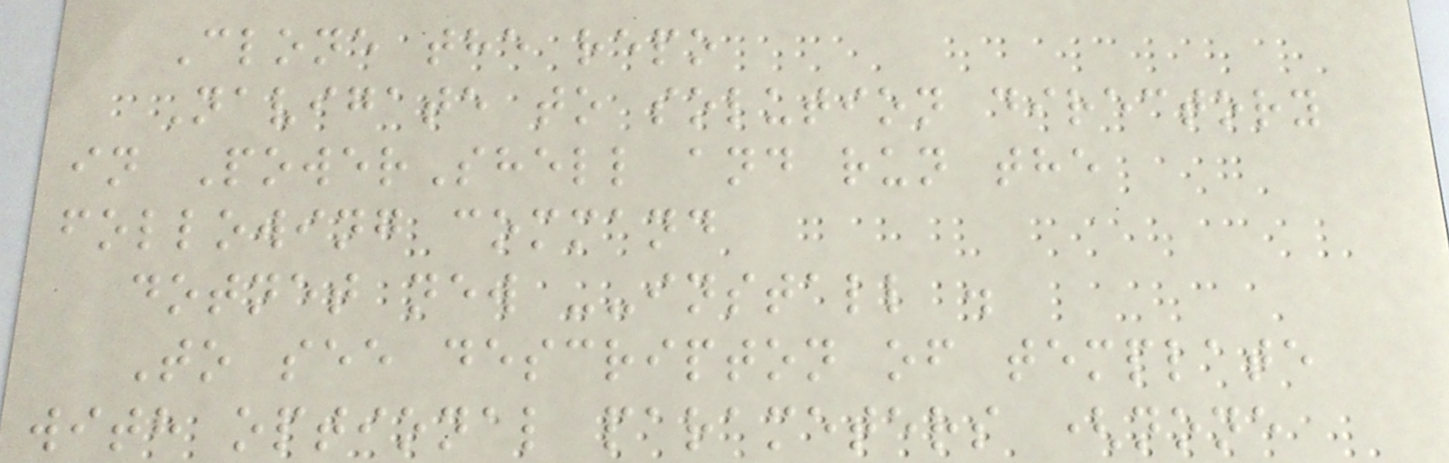Clone the repo
Navigate to solution directory
in PowerShell and run the
following command
dotnet new --install .
To see descripton of template
with optional parameters (none
